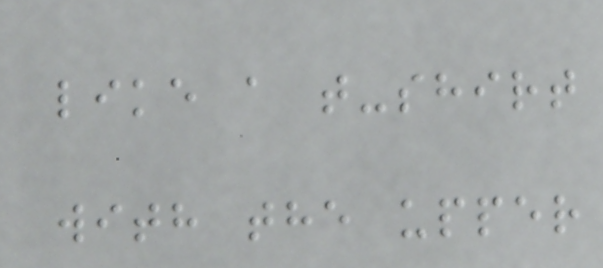like a t-shirt
with the upper
